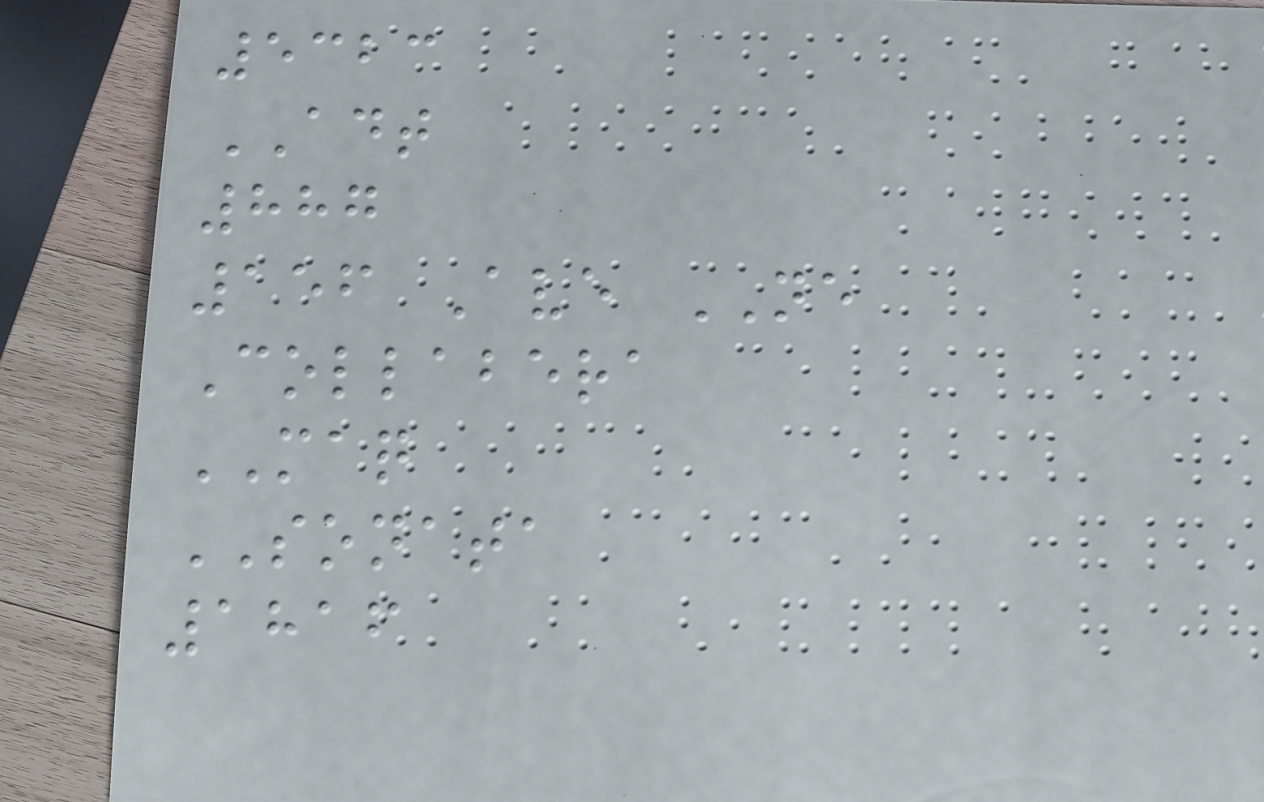5323
ADT
887
156 Ave NE
Collabera
MAQ
SONATA
1816
